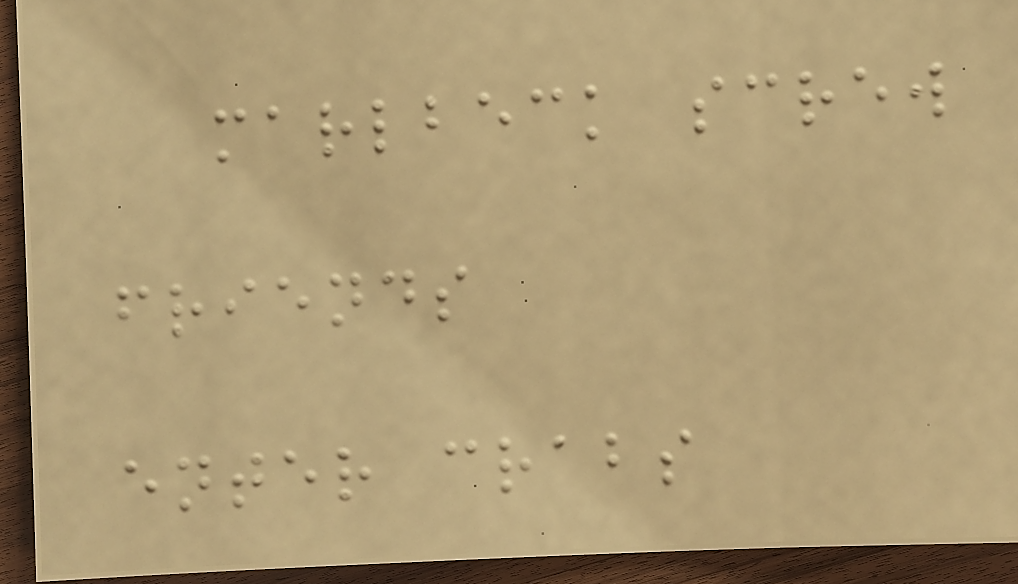marlbeck screw
friends
enter crabs
